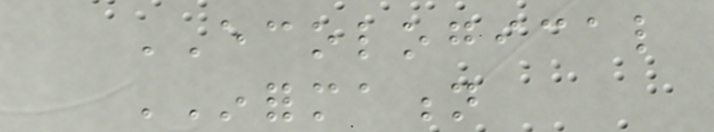ECOLOGICAL
INFORMATION
